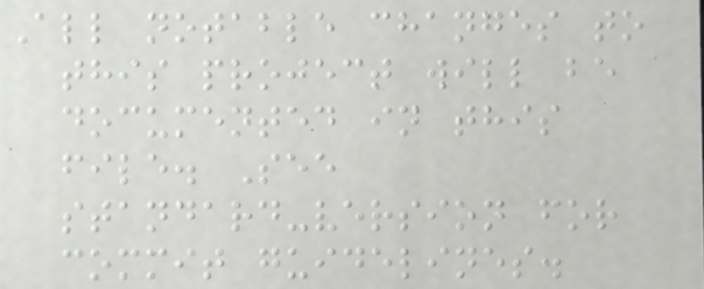All notable changes to
this project will be
documented in this
file. See
standard-version for
commit guidelines.
